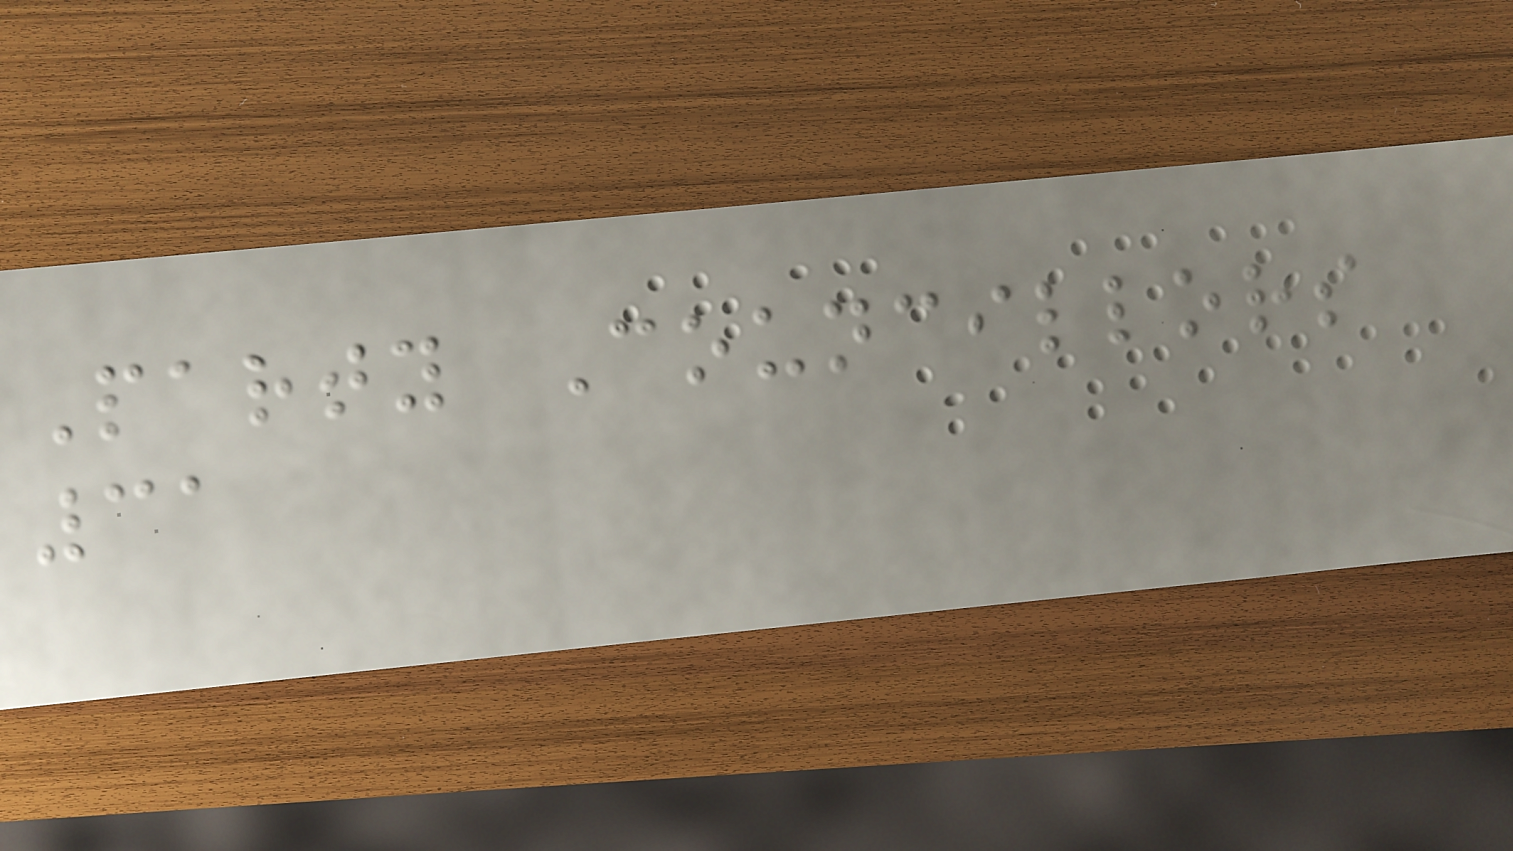Party Councillors
31
